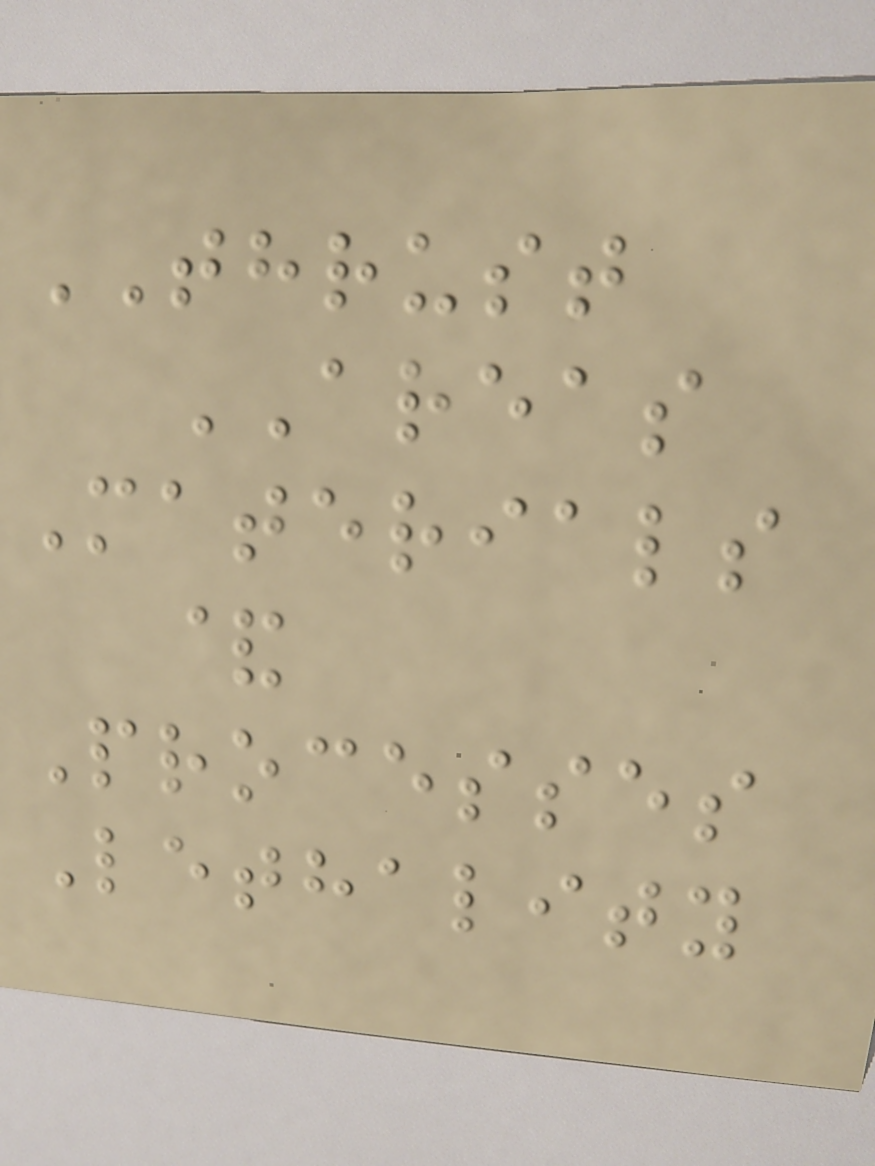THRUST
AREAS
Materials
&
Processes
Lethality
